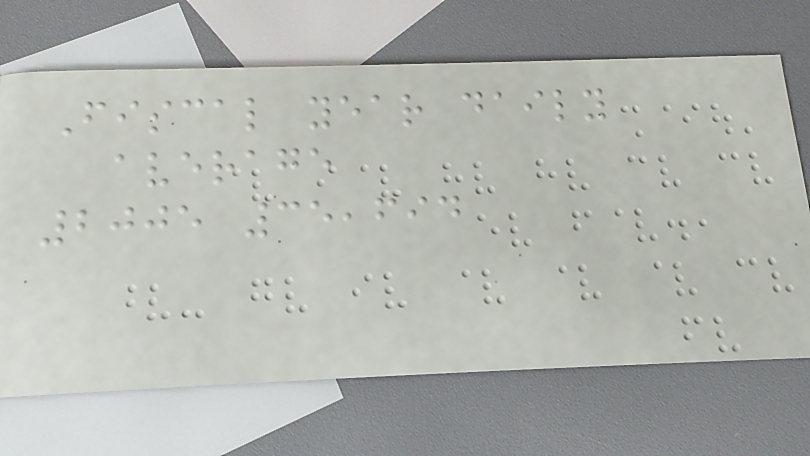Fiscal year daily
average
2005 35,694
